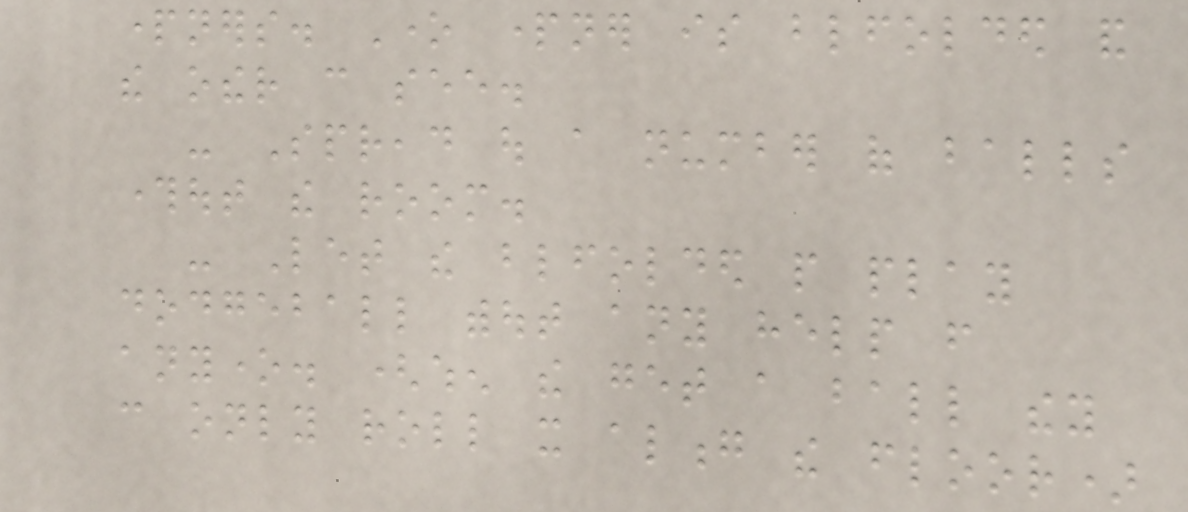partners. One partner is blindfolded and
the other can see.
- Spread out a number of balls
throughout the room.
- Let the blindfolded people play
dodgeball without any help from
anyone. (when the get a ball they
can only roll it along the floor)
